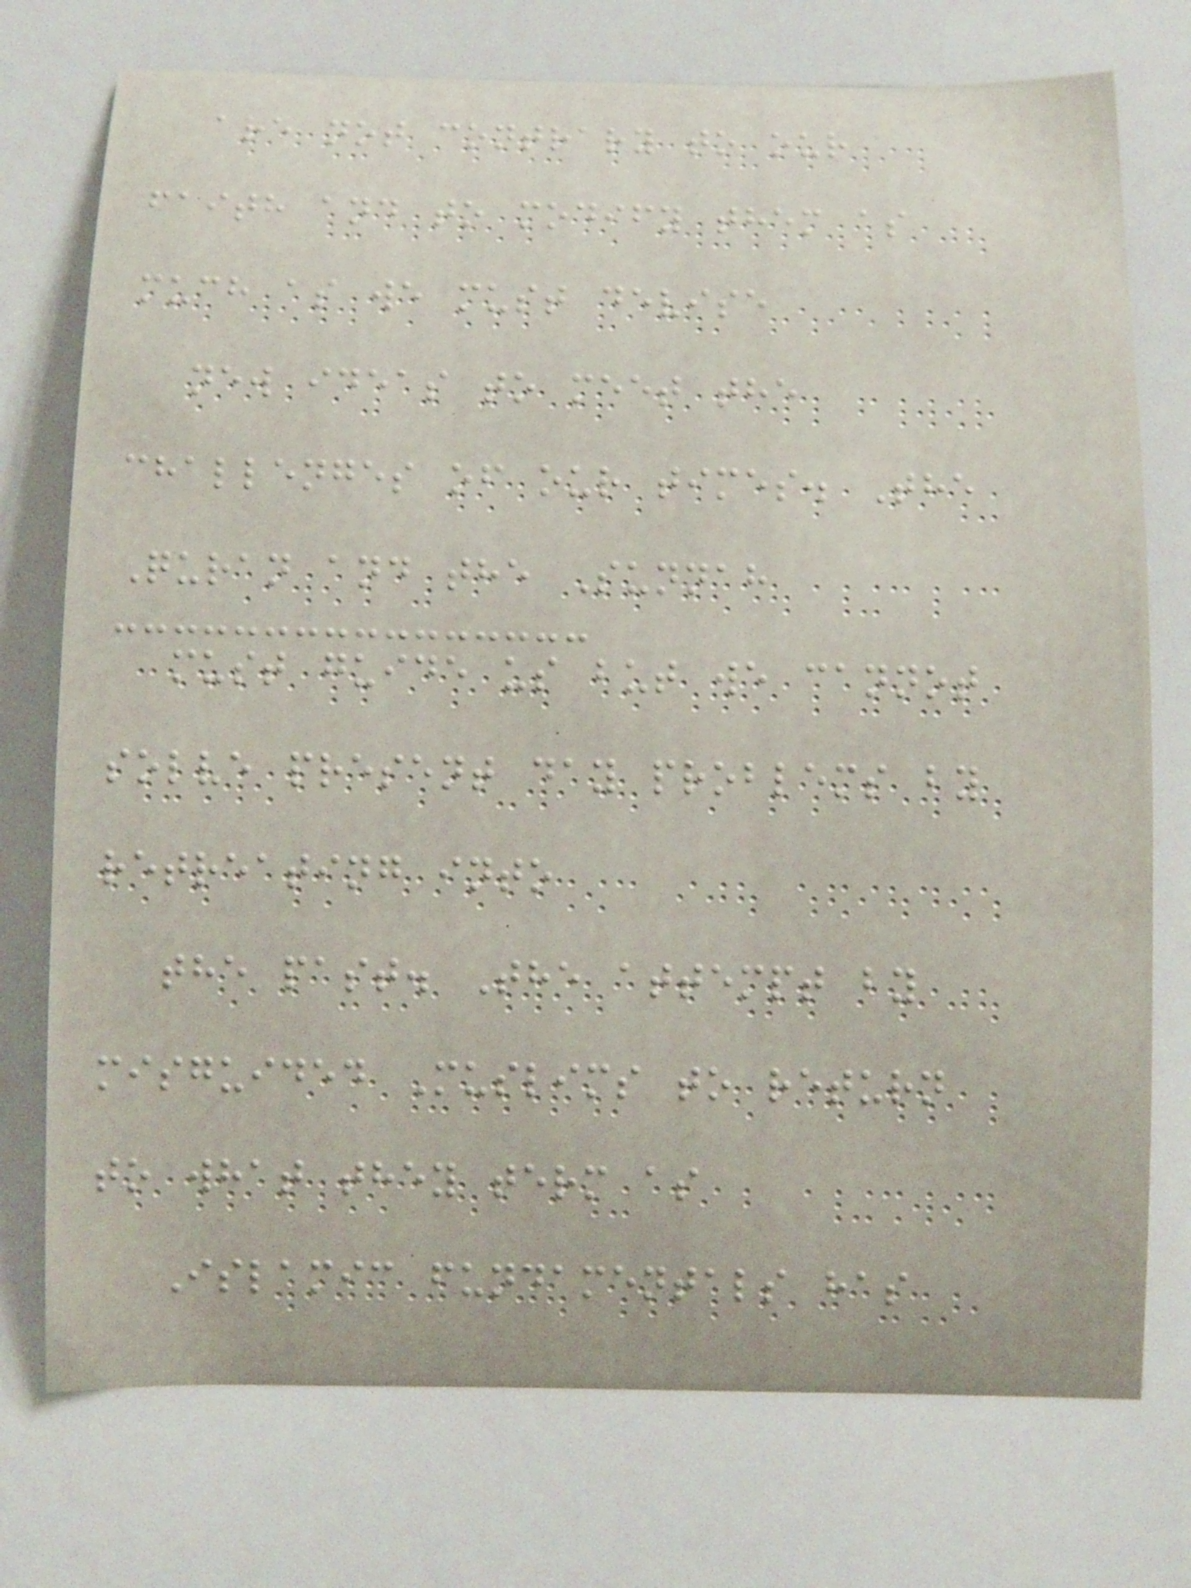are not contrary to our
faith and to modify them as
much as we must devise
new ideas to meet the
challenges of our times. The
Quran and the Sunnah
must guide us but we cannot
solve present day problems by
retreating into
the past. The attempt by
misguided Muslims to return
to what they term as
Islamic fundamentals has
